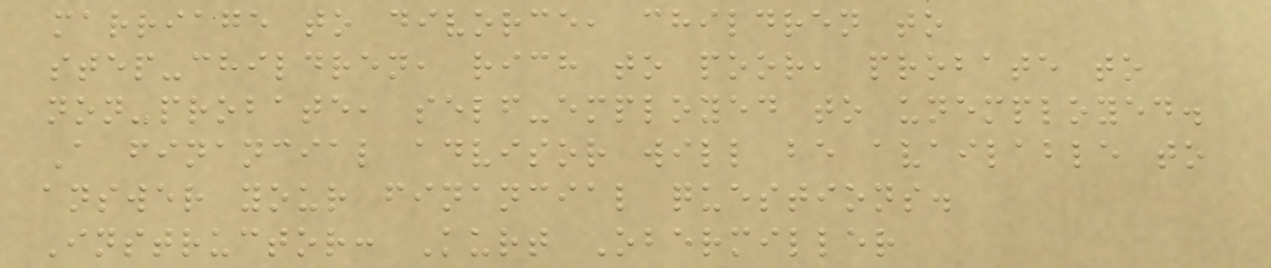marriage to divorce, children to
step-children, rich to poor, probate to
non-probate, self-employed to unemployed.
A financial advisor will be available to
answer your financial questions.
Instructor: Kurt Obermiller
